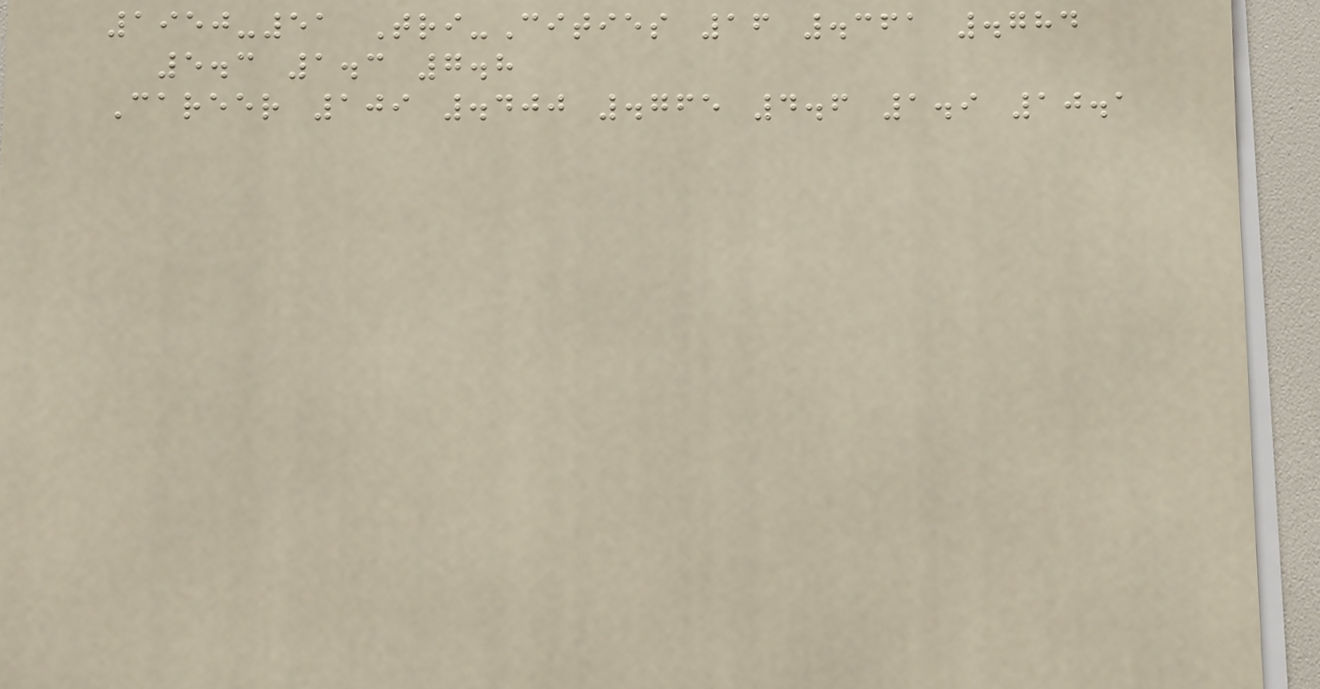1950-51 Tri-Cities 16 .361 .784
5.3 1.3 7.8
Career 109 .400 .765 4.6 1.9 10.1
